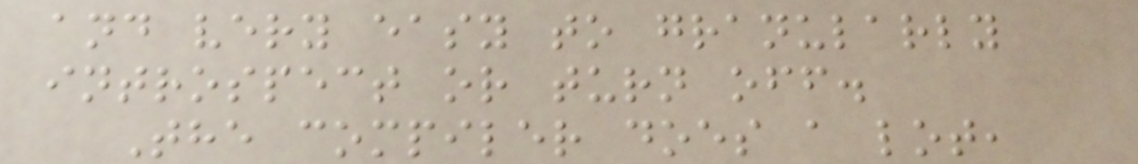and very easy to granularly
introspect or turn off.
The compiler does a lot,
